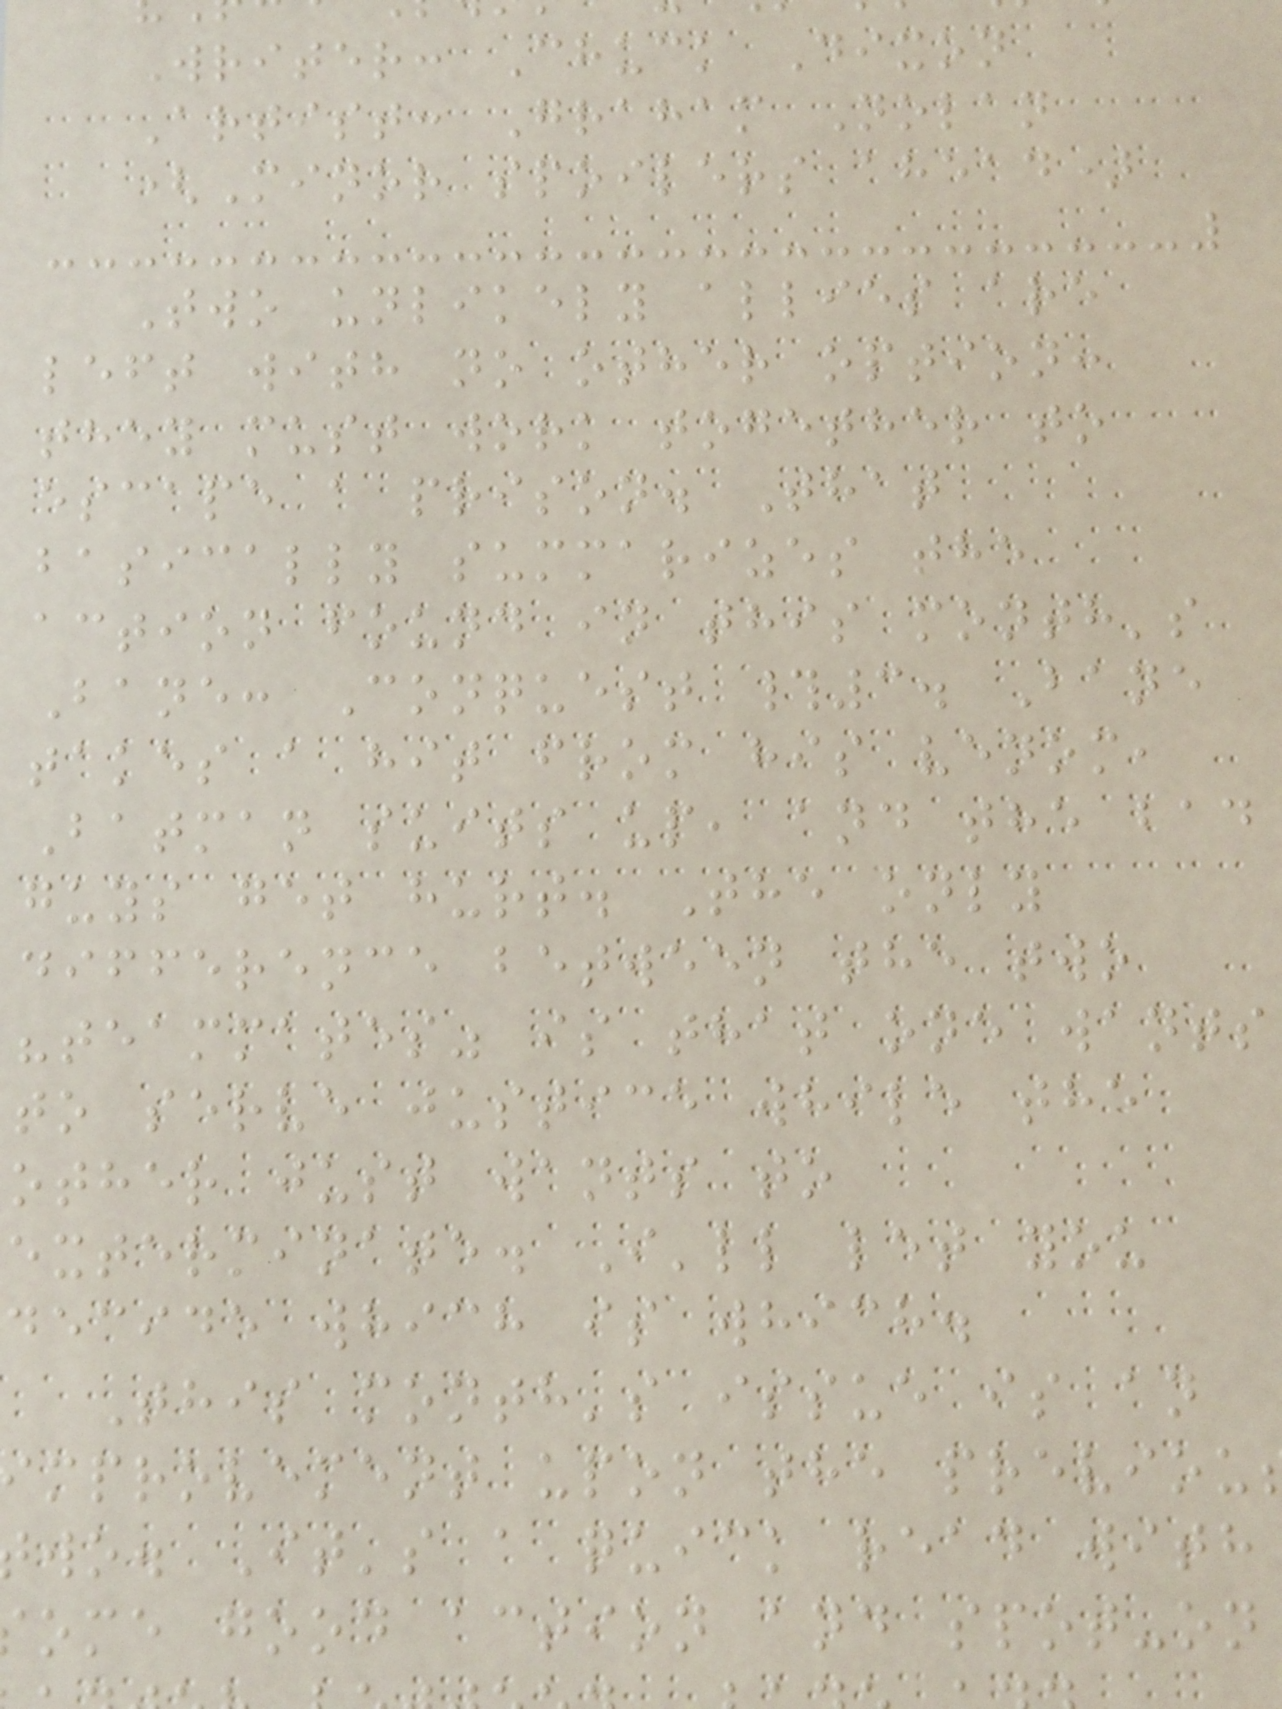Writer: Chuck Dixon
Artist: Graham Nolan
(Minor spoilers ahead)
Two unlikely allies are
left with no other option:
they must work together to
escape a prison. That
basically summarizes the
action found in this month's
Bane: Conquest #3. Bane
takes a hit from his venom,
Batman suits up, and the bad
guys get hurt. The only
difference between the two
"teammates" is that one wants
to serve justice while the
other just wants to
exterminate. I'll let you
decide which is which.
This month's issue is an
mprovement upon the previou
wo. It's a quick read with
ome good action and spot-on
